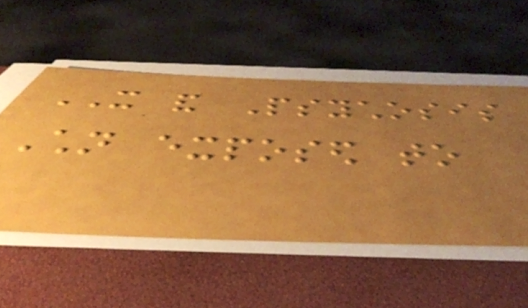IT and Psychosis
Children exposed to
